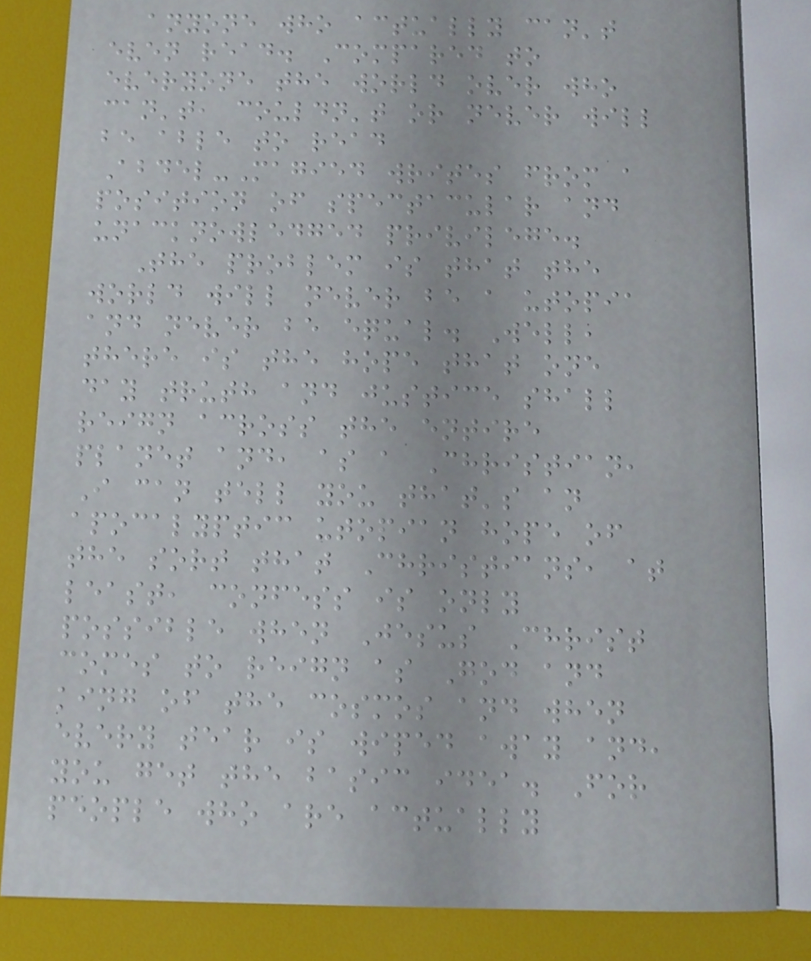anyone who actually can't
even read. Compared to
everyone the world over who
can't, couldn't or never will
be able to read
Abdel-Magied writes from a
position of spectacular and
unacknowledged privilege.
The problem is that the
world will never be a utopia
and never be equal. Well,
there is the hope that one
day truth and justice shall
reign across the entire
planet and, as a Christian,
I can tell you that's an
apocalyptic utopian hope of
the sort that Christians, at
least, confess is only
possible when Jesus Christ
comes to reign as God and
king of the cosmos and when
every tear is wiped away and,
you get the basic idea. For
people who are actually
